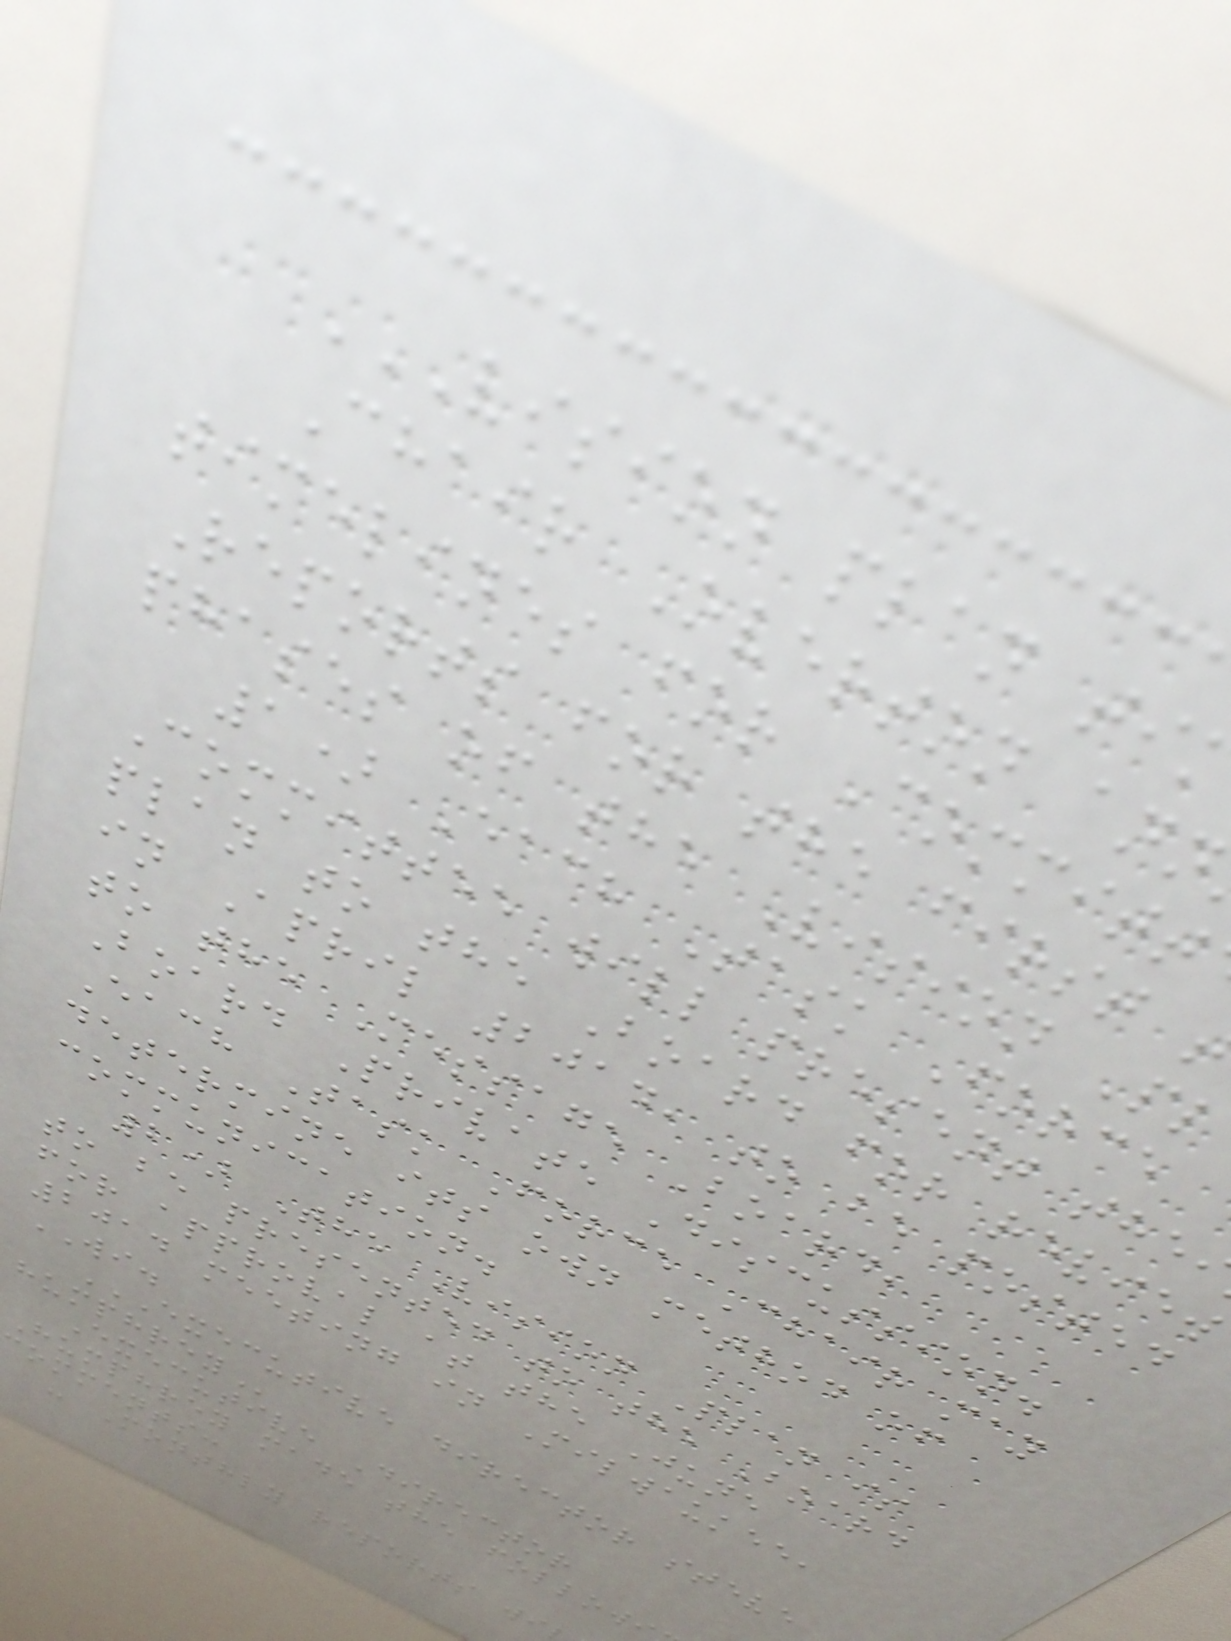Chair Overton ann
timelines for Committ
Reports for the first
phases of the Vision Pl
1) Each Task Force
Committee will present the
plan to the Board for review
in April 2014, to be posted
to the Message Board,
Board Private Discussion.
Each Task Force Chair may
determine its own method of
communication.
2) The Vision Plan is
to be presented to the Board
for approval at the June
2014 meeting in Milwaukee,
WI.
EXECUTIVE DIRECTOR STEVE
Executive Director
Humphrey made the followi
comments:
- Monthly reports wi
